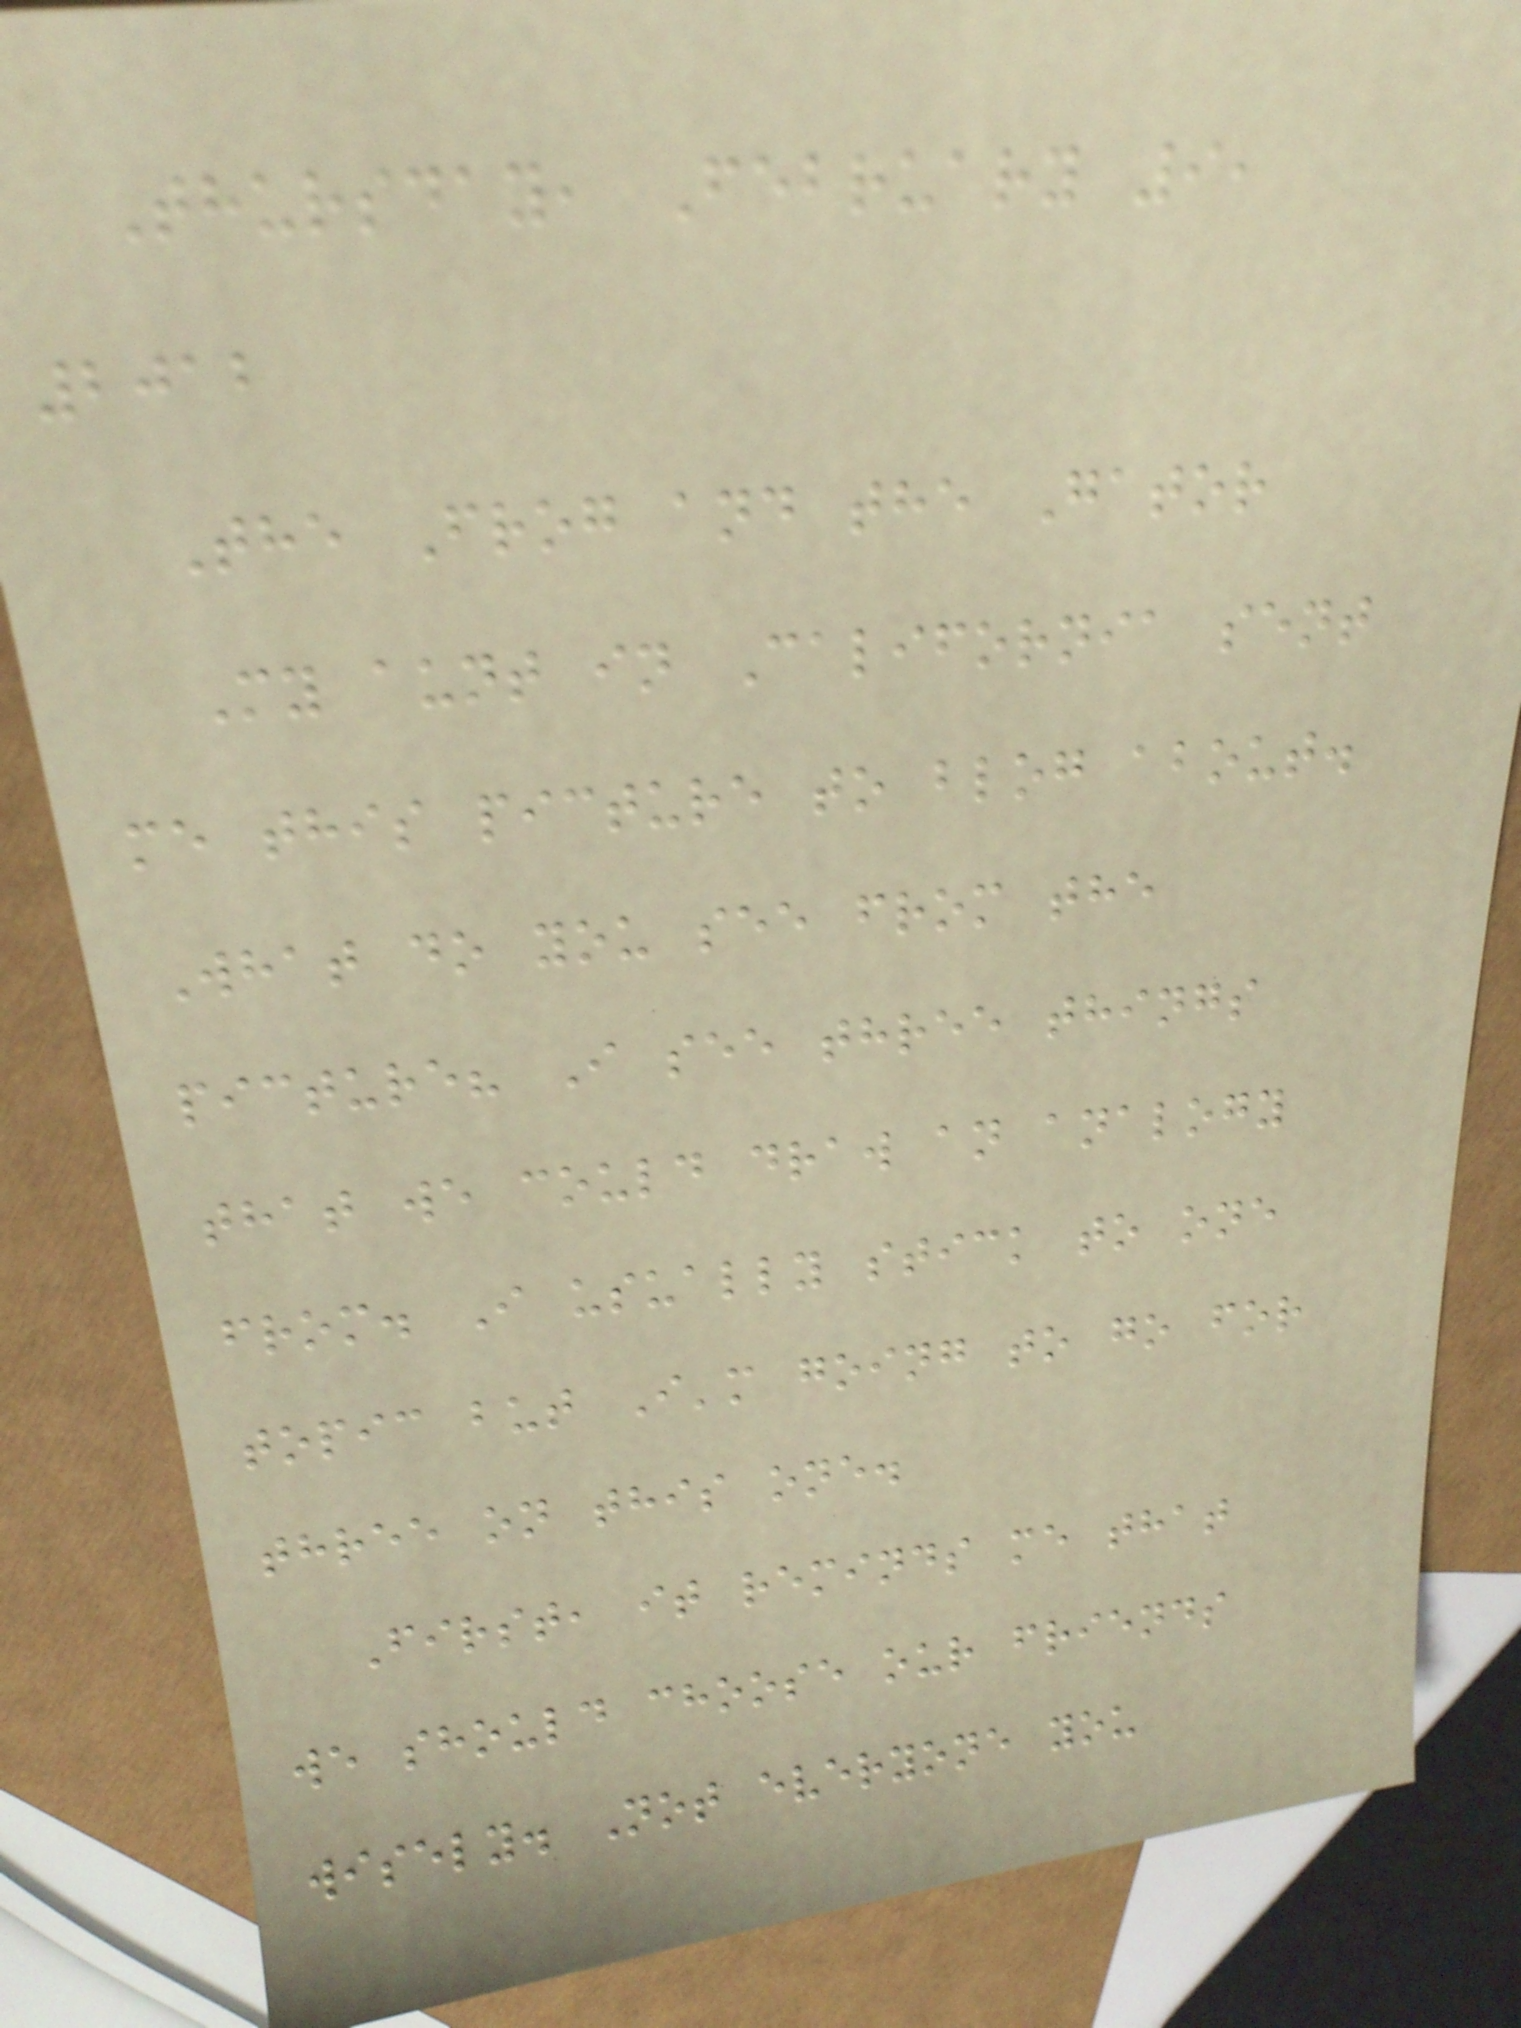Thursday, February 9,
2012
The Frog and the Gator
My aunt in California sent
me this picture to blog about.
What do you see from the
picture? I see three things
that we could draw an analogy
from. I usually stick to one
topic but I'm going to go for
three on this one.
First, it reminds me that
we should choose our friends
wisely. Not everyone you
